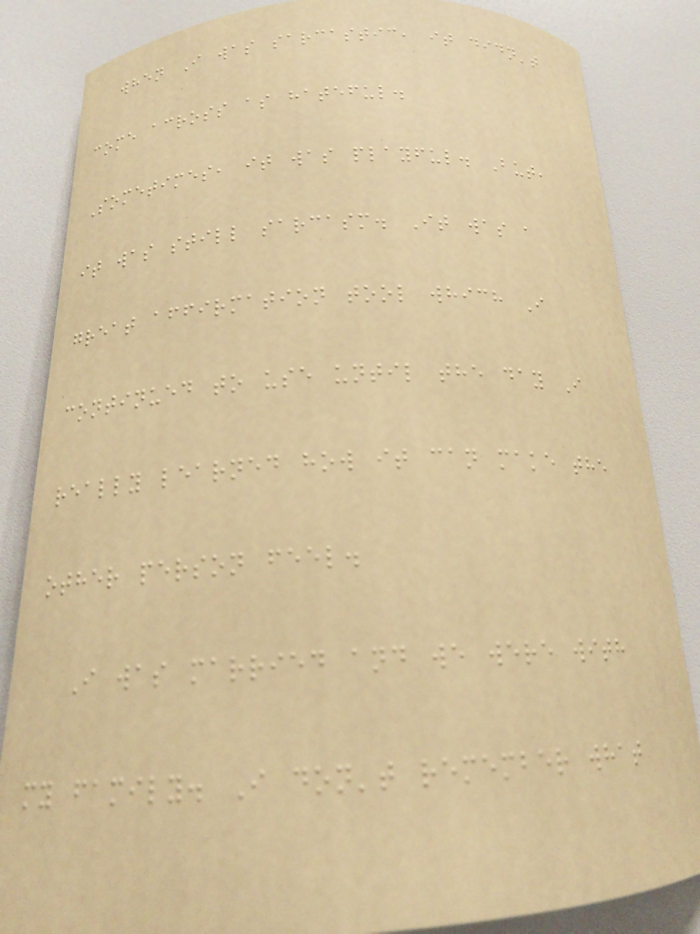when I was sarcastic, it didn't
come across as hateful.
Sometimes, it was playful. But,
it was still sarcasm. It was a
great affirmation tool which I
continued to use until the day I
really learned how it can make the
other person feel.
I was married and we were with
my family. I don't remember what
